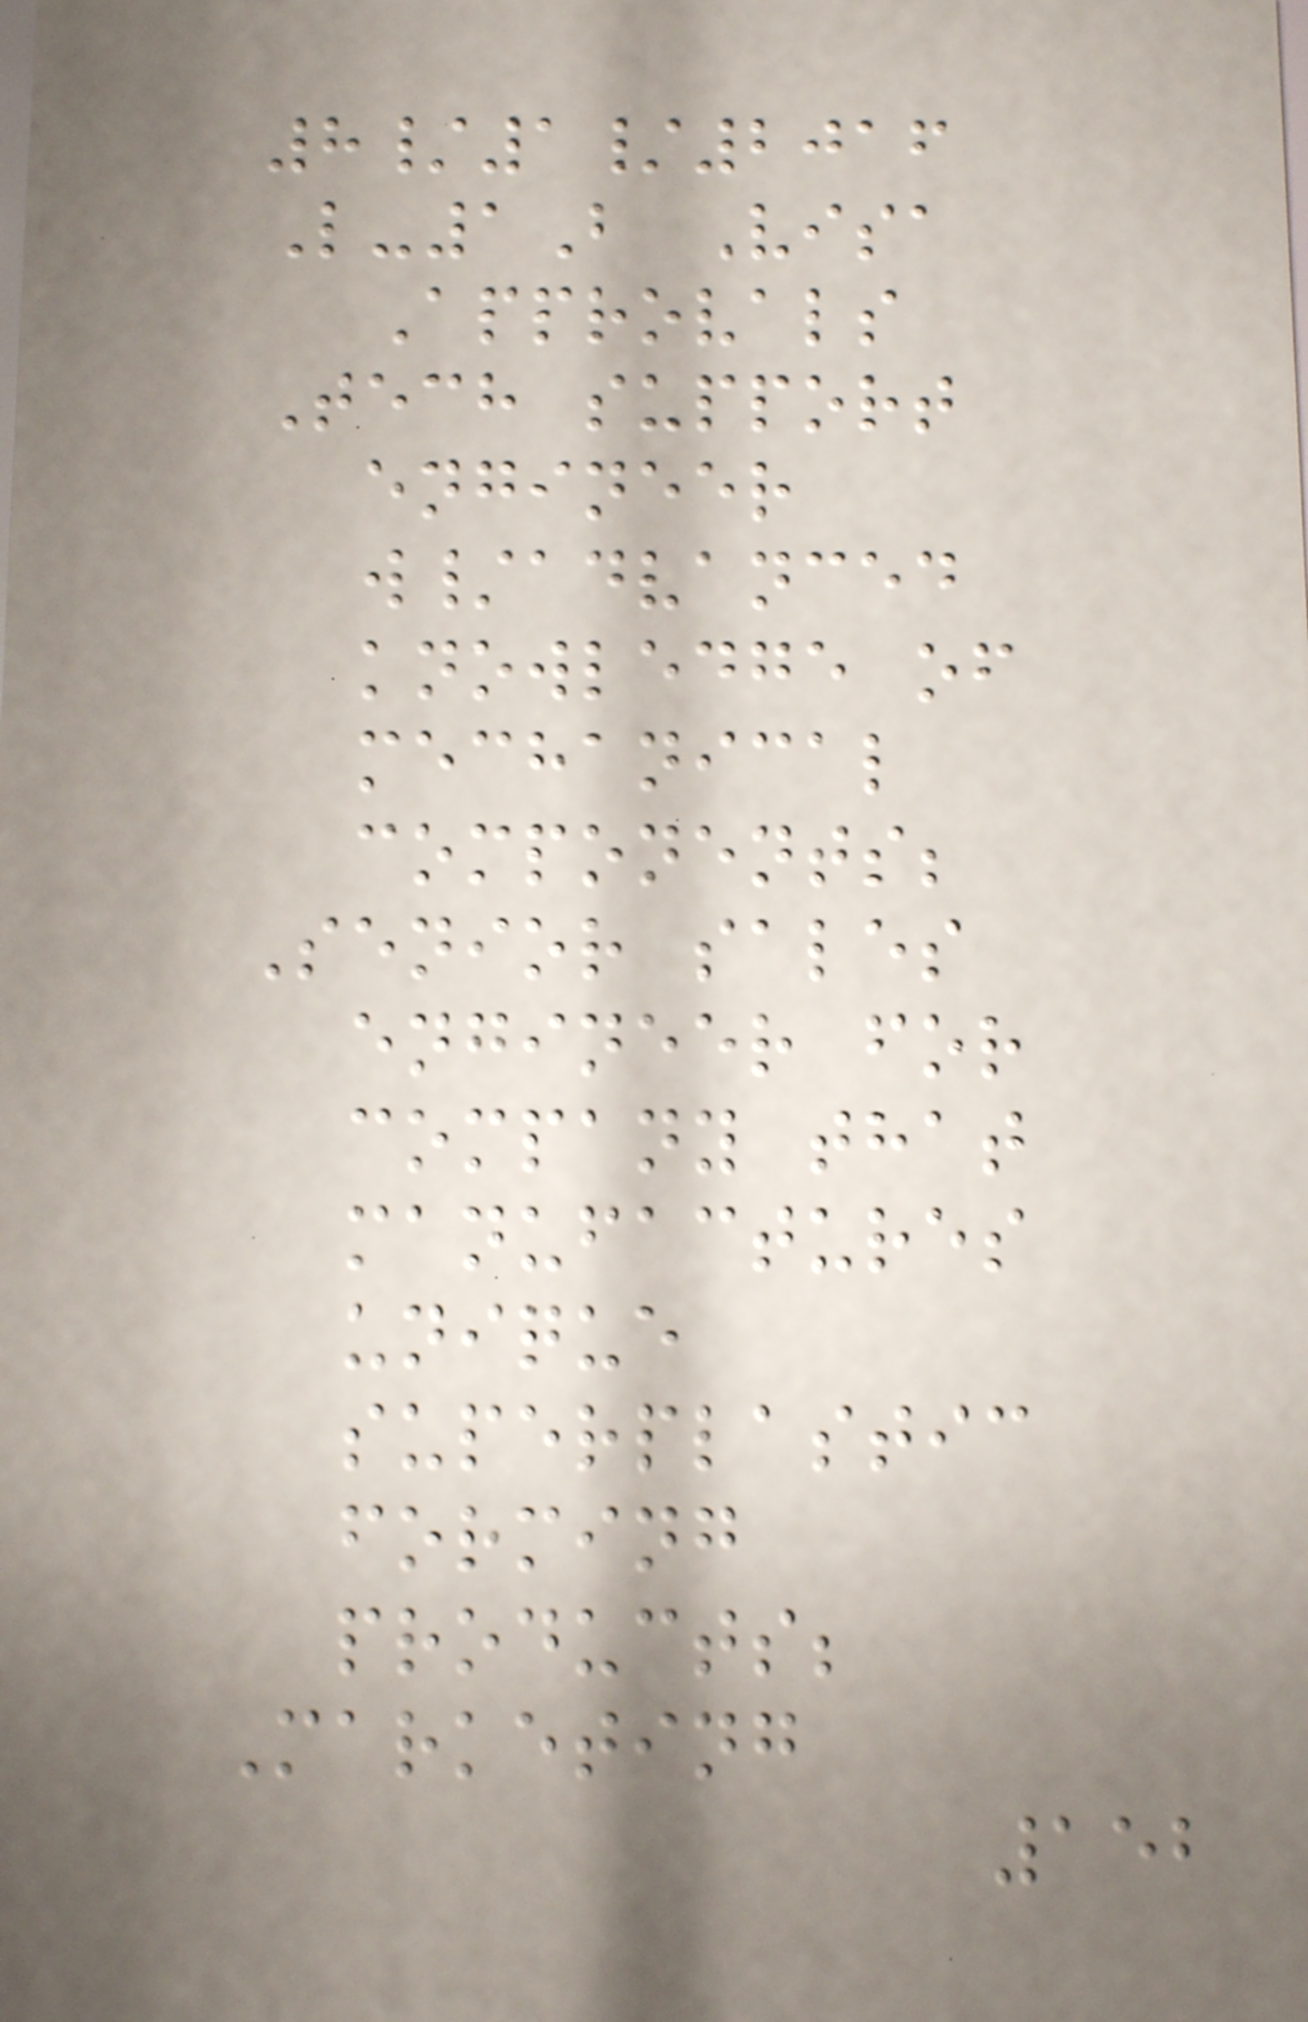8/1/2016
L-1B Visa
Approvals
Tech support
engineer
w/advanced
knowledge of
mechanical
components;
Senior sales
engineer for
company that
manufactures
unique
superplastic
forming
products;
Marketing
152
